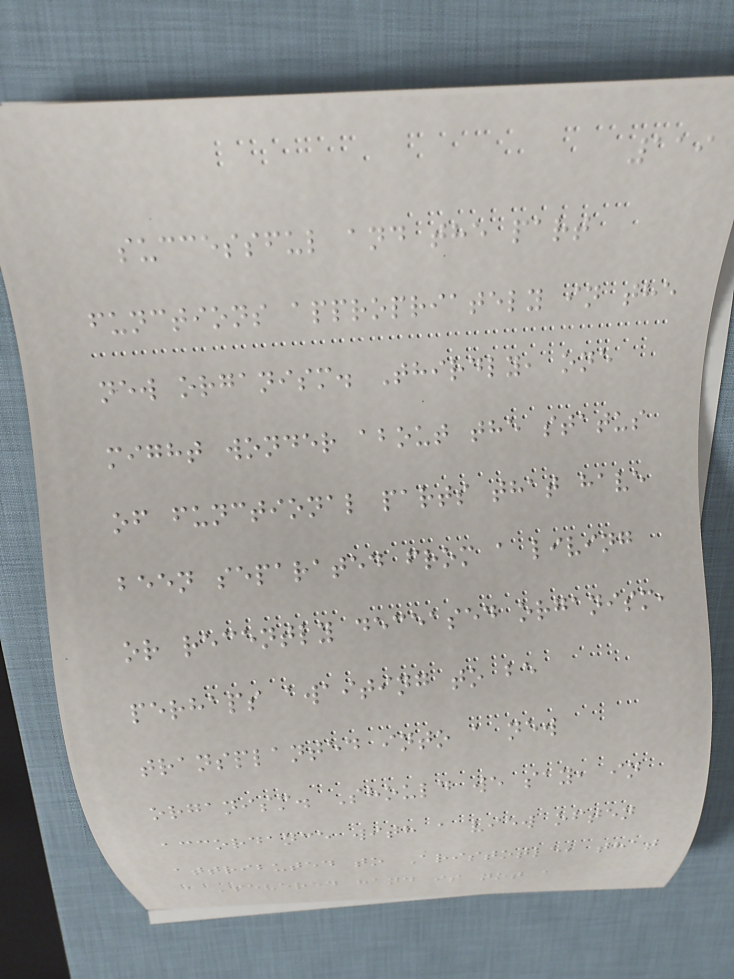119
successful and the part
functions appropriately in the
new organism. Thirdly, one
might wonder about the status
of functional parts that have
been separated from a living
or recently deceased organism,
perhaps awaiting to be
transplanted into a new
organism. Should we say, in
accordance with a view often
attributed to Aristotle, that
a 'severed hand is not a
